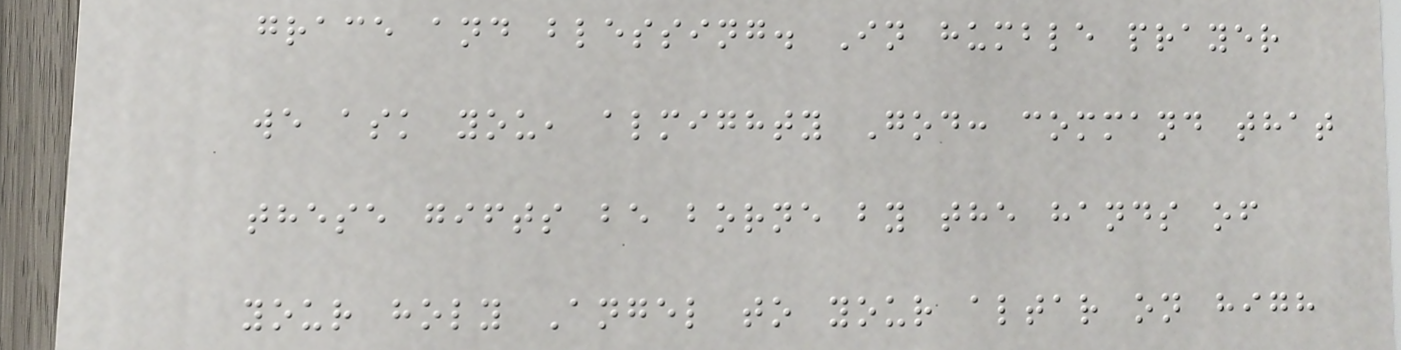grace and blessing. In humble prayer
we ask you, almighty God: command that
these gifts be borne by the hands of
your holy Angel to your altar on high
